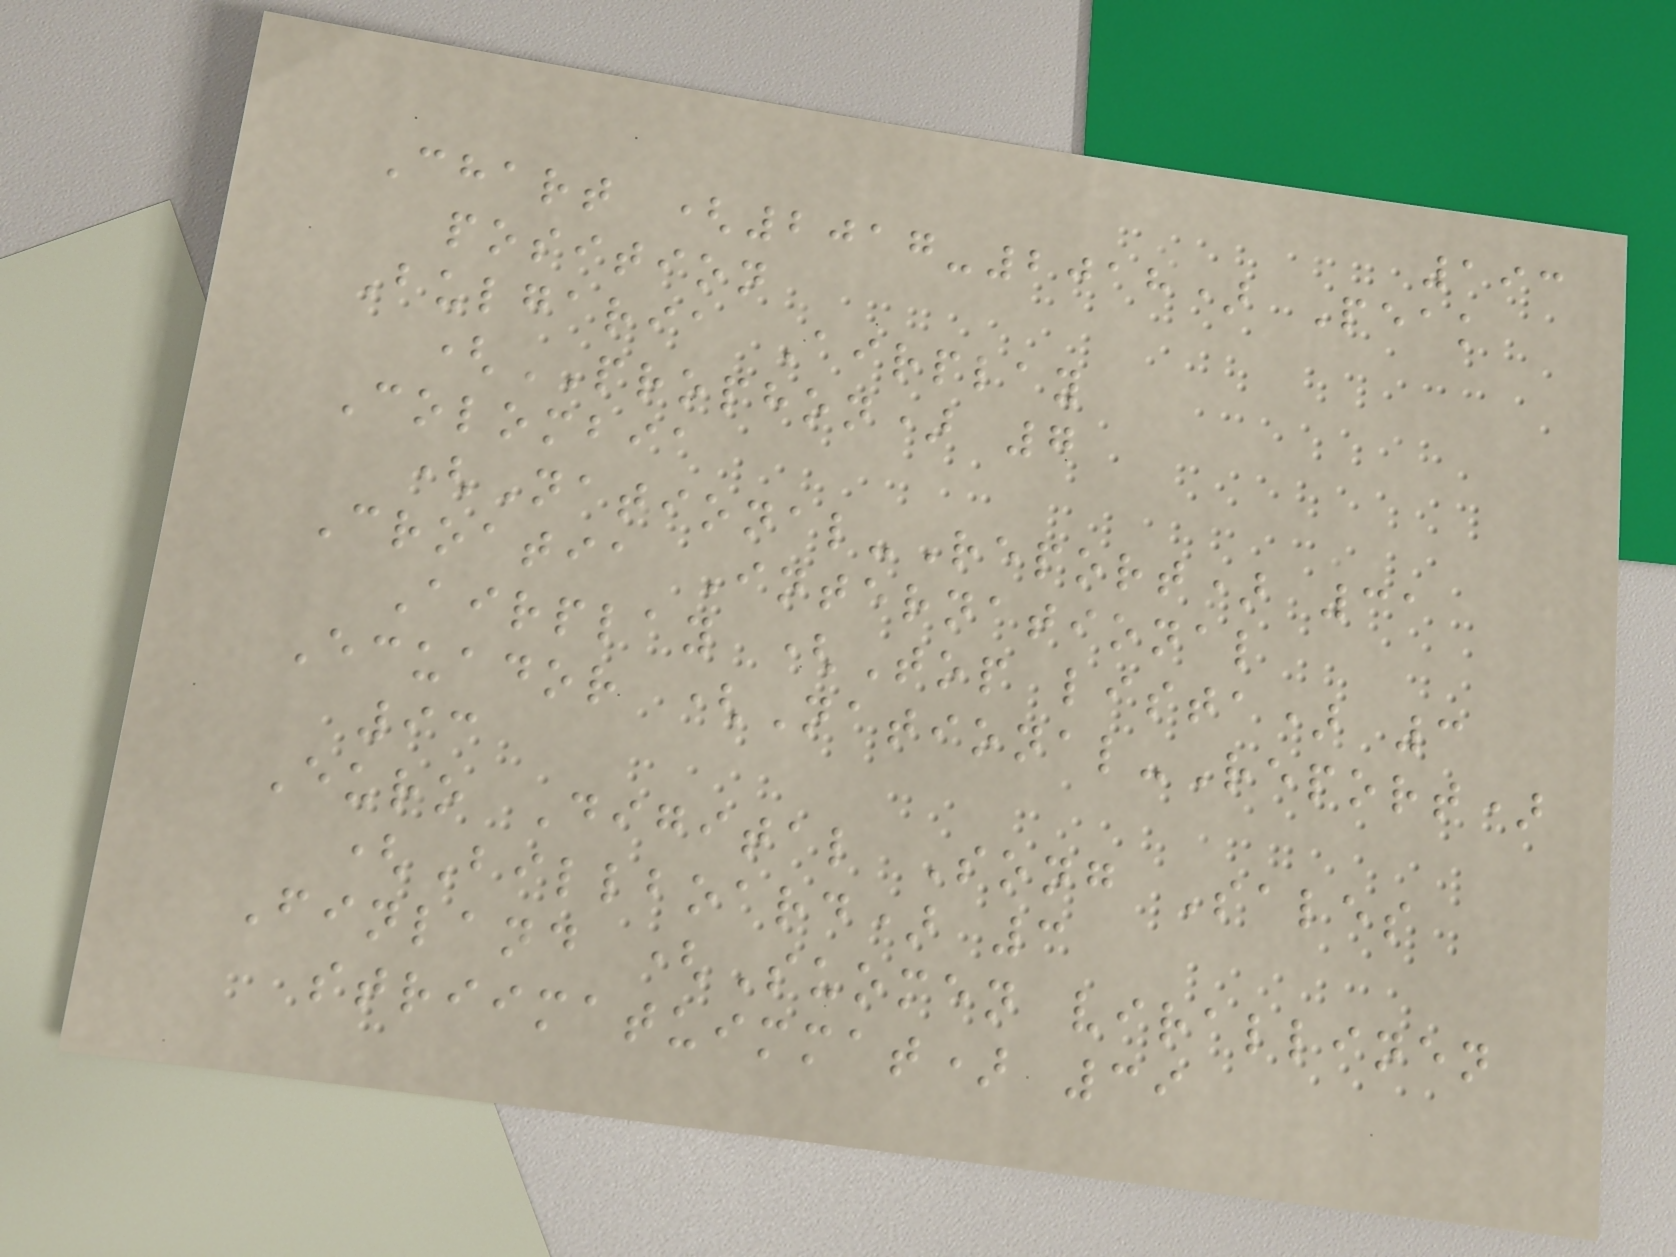193
Chart (2017-2018) Peak
position
Bulgaria Airplay
(PROPHON) 7
Colombia
(National-Report) 31
Croatia International
Airplay (Top lista) 3
Ecuador (National-Report)
93
Euro Digital Song Sales
(Billboard) 3
Finland (Suomen virallinen
striimatuimmat) 39
